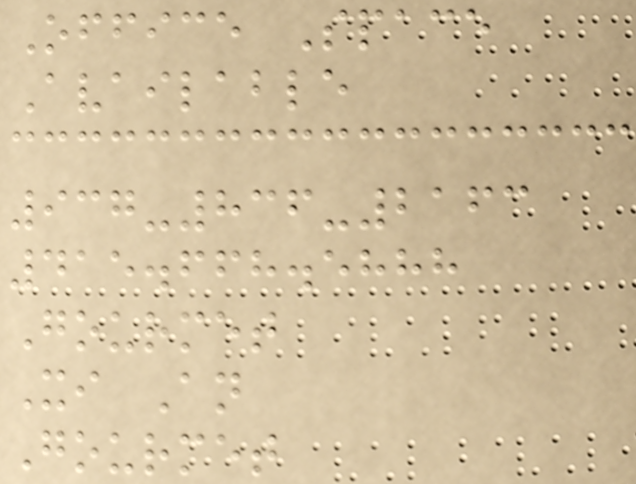Office Space
Available
937-836-2163
415.668.5888
Gourmet
Xi An
Gourmet
